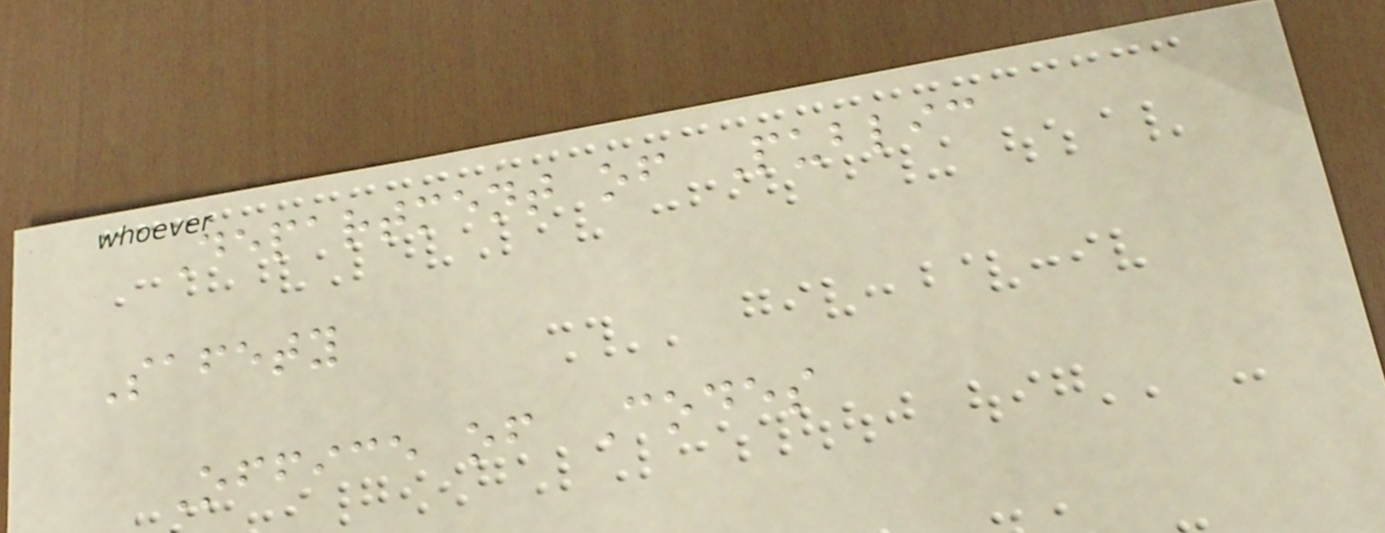Department of Public
Safety
Office of Codes
